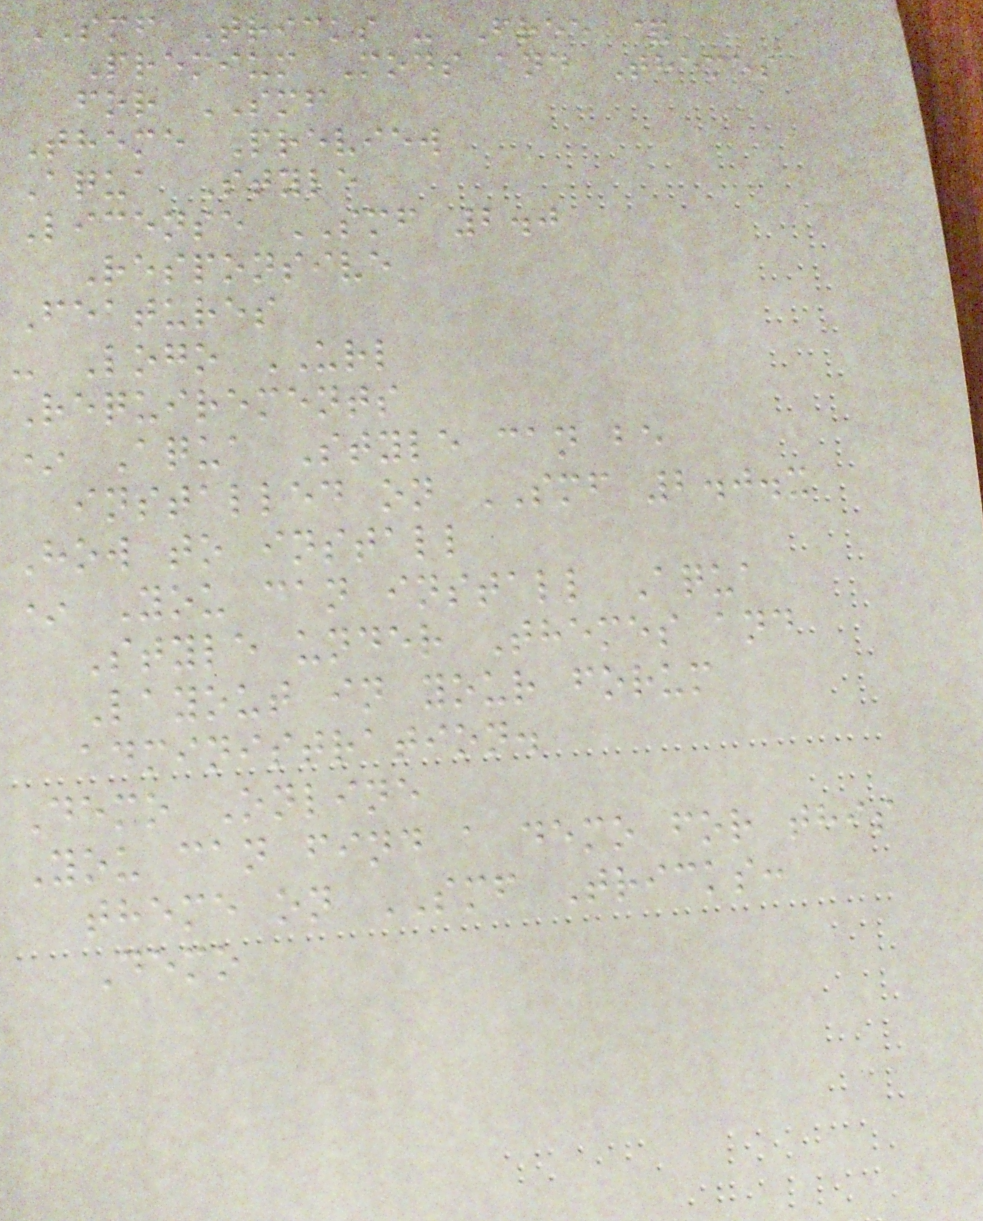SMF Tricks - Free &
Premium Mods and Themes
for SMF
Theme Preview
Aqua Style
License SMF 2.0
Responsive
Features
- Logo URL
Requirements
* Aqua Style can be
installed on SMF 2.0.x
How to install
* You can install Aqua
Style under Themes and
Layout in your forum
administration.
Demo Online
You can find a demo for this
theme on SMF Tricks:
Demo
